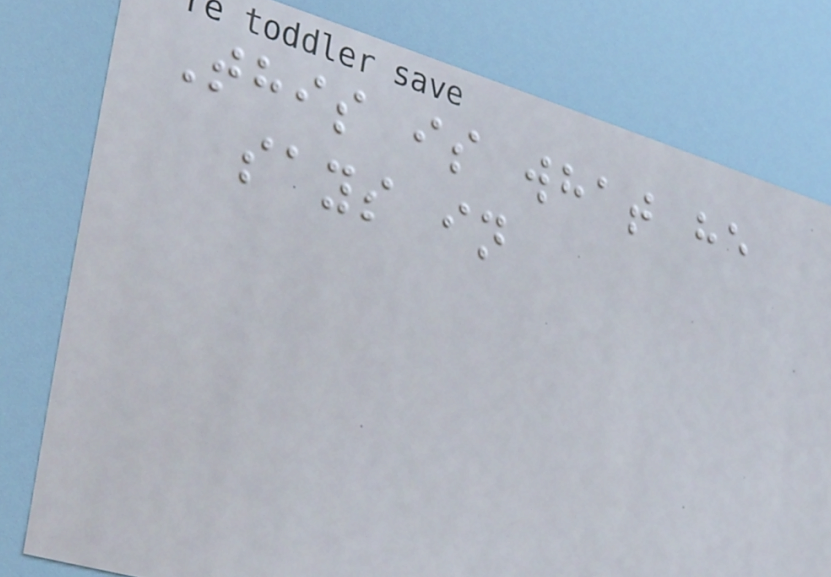This is what he
says in
